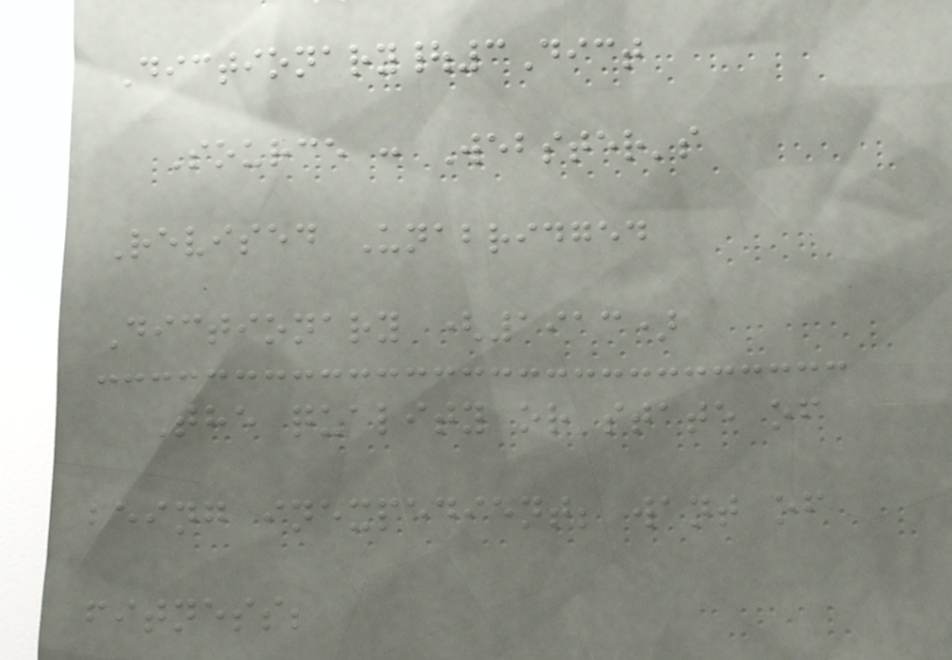Dictionary|3Dict
Source : Webster's
Revised Unabridged
Dictionary (1913)
The quality or state of
being inexpedient; want of
fitness;
